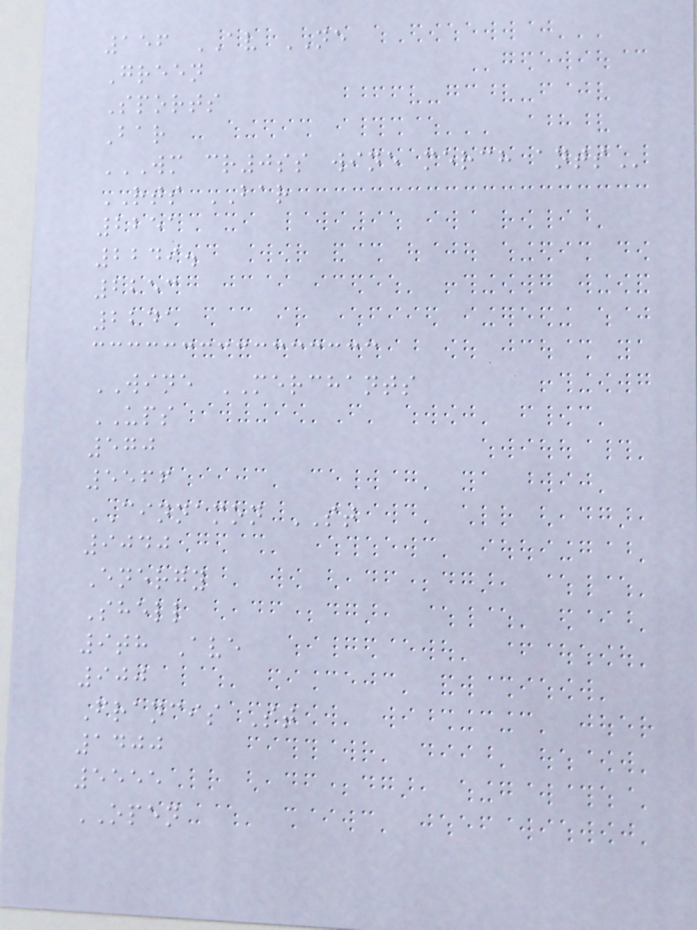156 AV NE
Green
Sports
Bar
WM CR0SS WINE MERCH ANTS
RTS BAR
2251
2249.
2253
2241
WINE MERCHANTS
UPS
570
5566
CINNAMON ST
9040
Energy
Shell
9th Ave
900
Francis St
1400
5555
OPEN
